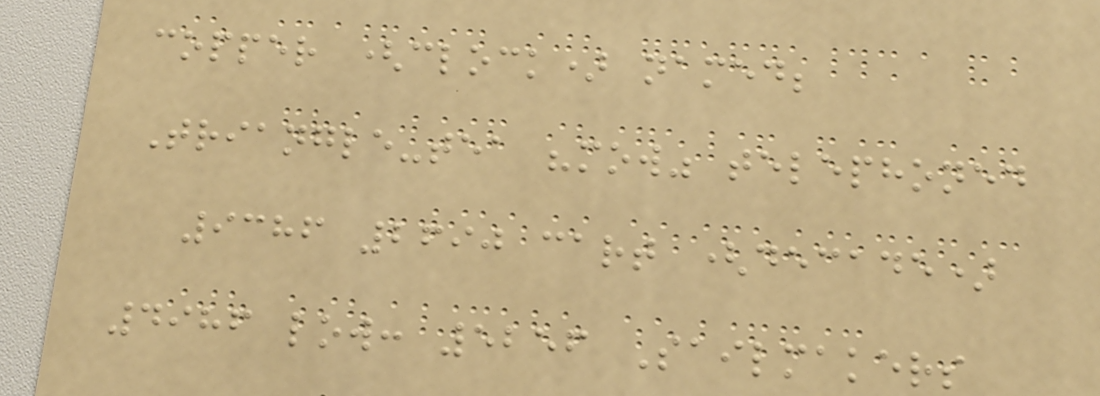copper (clock) named;
Triangle-tea "mow" telephoned
9386 2690 cart (decade)
4986 low: 5256 Sailmakers
